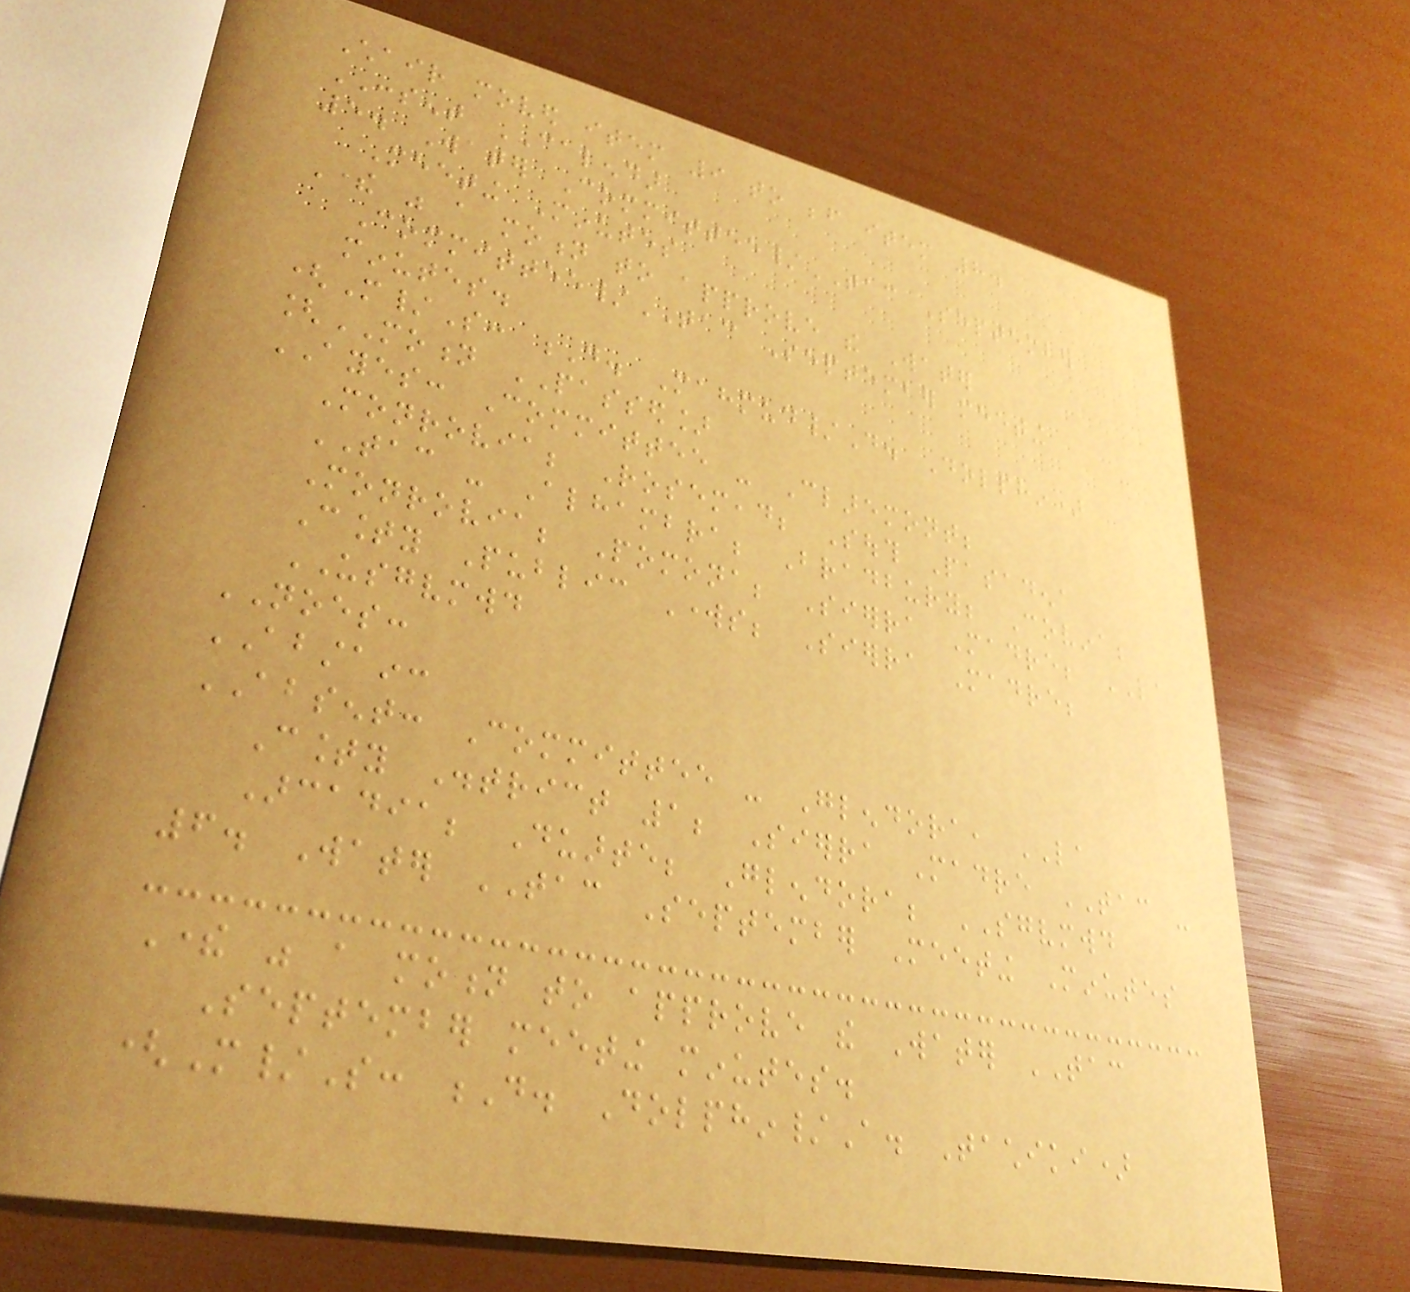Chair moved item 9 to before item 8.
CONSENT CALENDAR
5. Water Committee/TAC September
Meeting Minutes
There was a motion to approve the Water
Committee/TAC September meeting
minutes.
(M/S: D. Mahmud/D. Dolphin)
[MOTION PASSED]
AYES: Committee - Claremont;
Monrovia; Rosemead; South Pasadena
TAC - Alhambra; Bradbury; Covina;
Monrovia; Pomona; Sierra Madre; LA
County Public Works; Sierra Madre;
USGVMWD
NOES:
ABSTAIN:
ABSENT: Committee - Glendora, LA
County District 1; Sierra Madre TAC -
Arcadia; Duarte; Glendora; SGVMWD
6. Water TAC September Meeting Minutes
There was a motion to approve the Water TAC
September meeting minutes.
(M/S: D. Dolphin/A. Tachiki)
